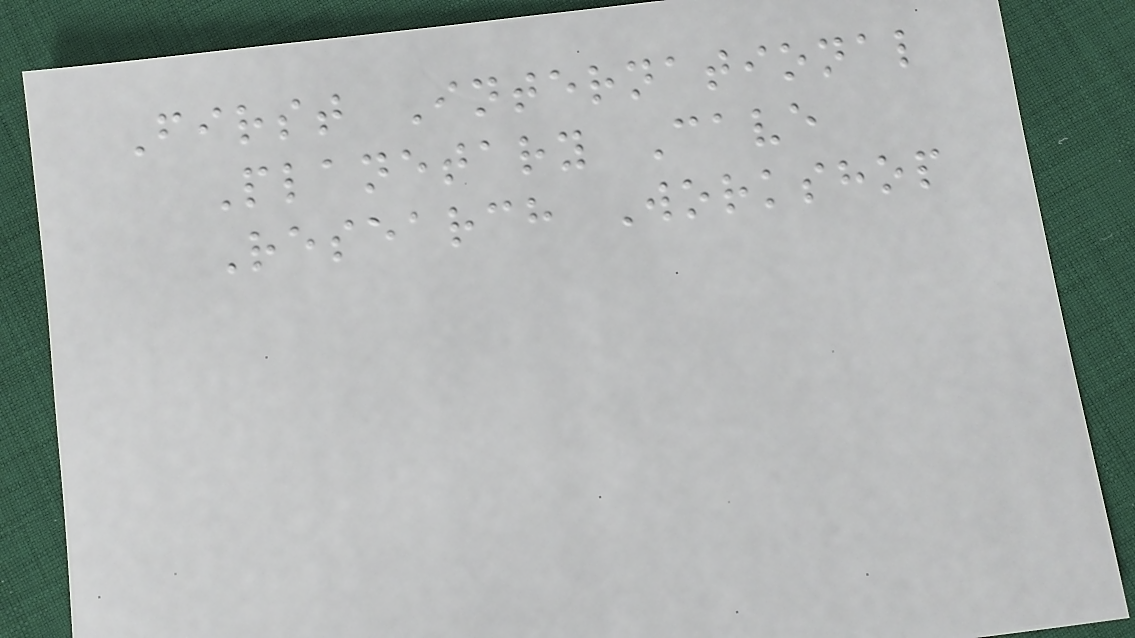First International
Planetary Cave
Research Workshop
